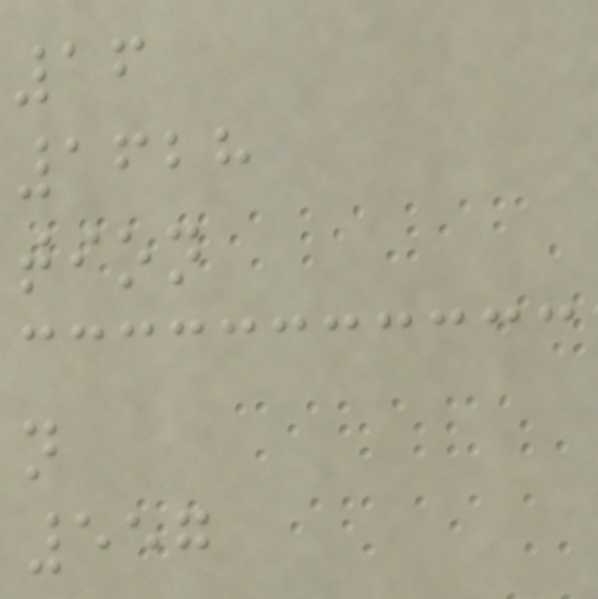16
1628
tion
n
557
